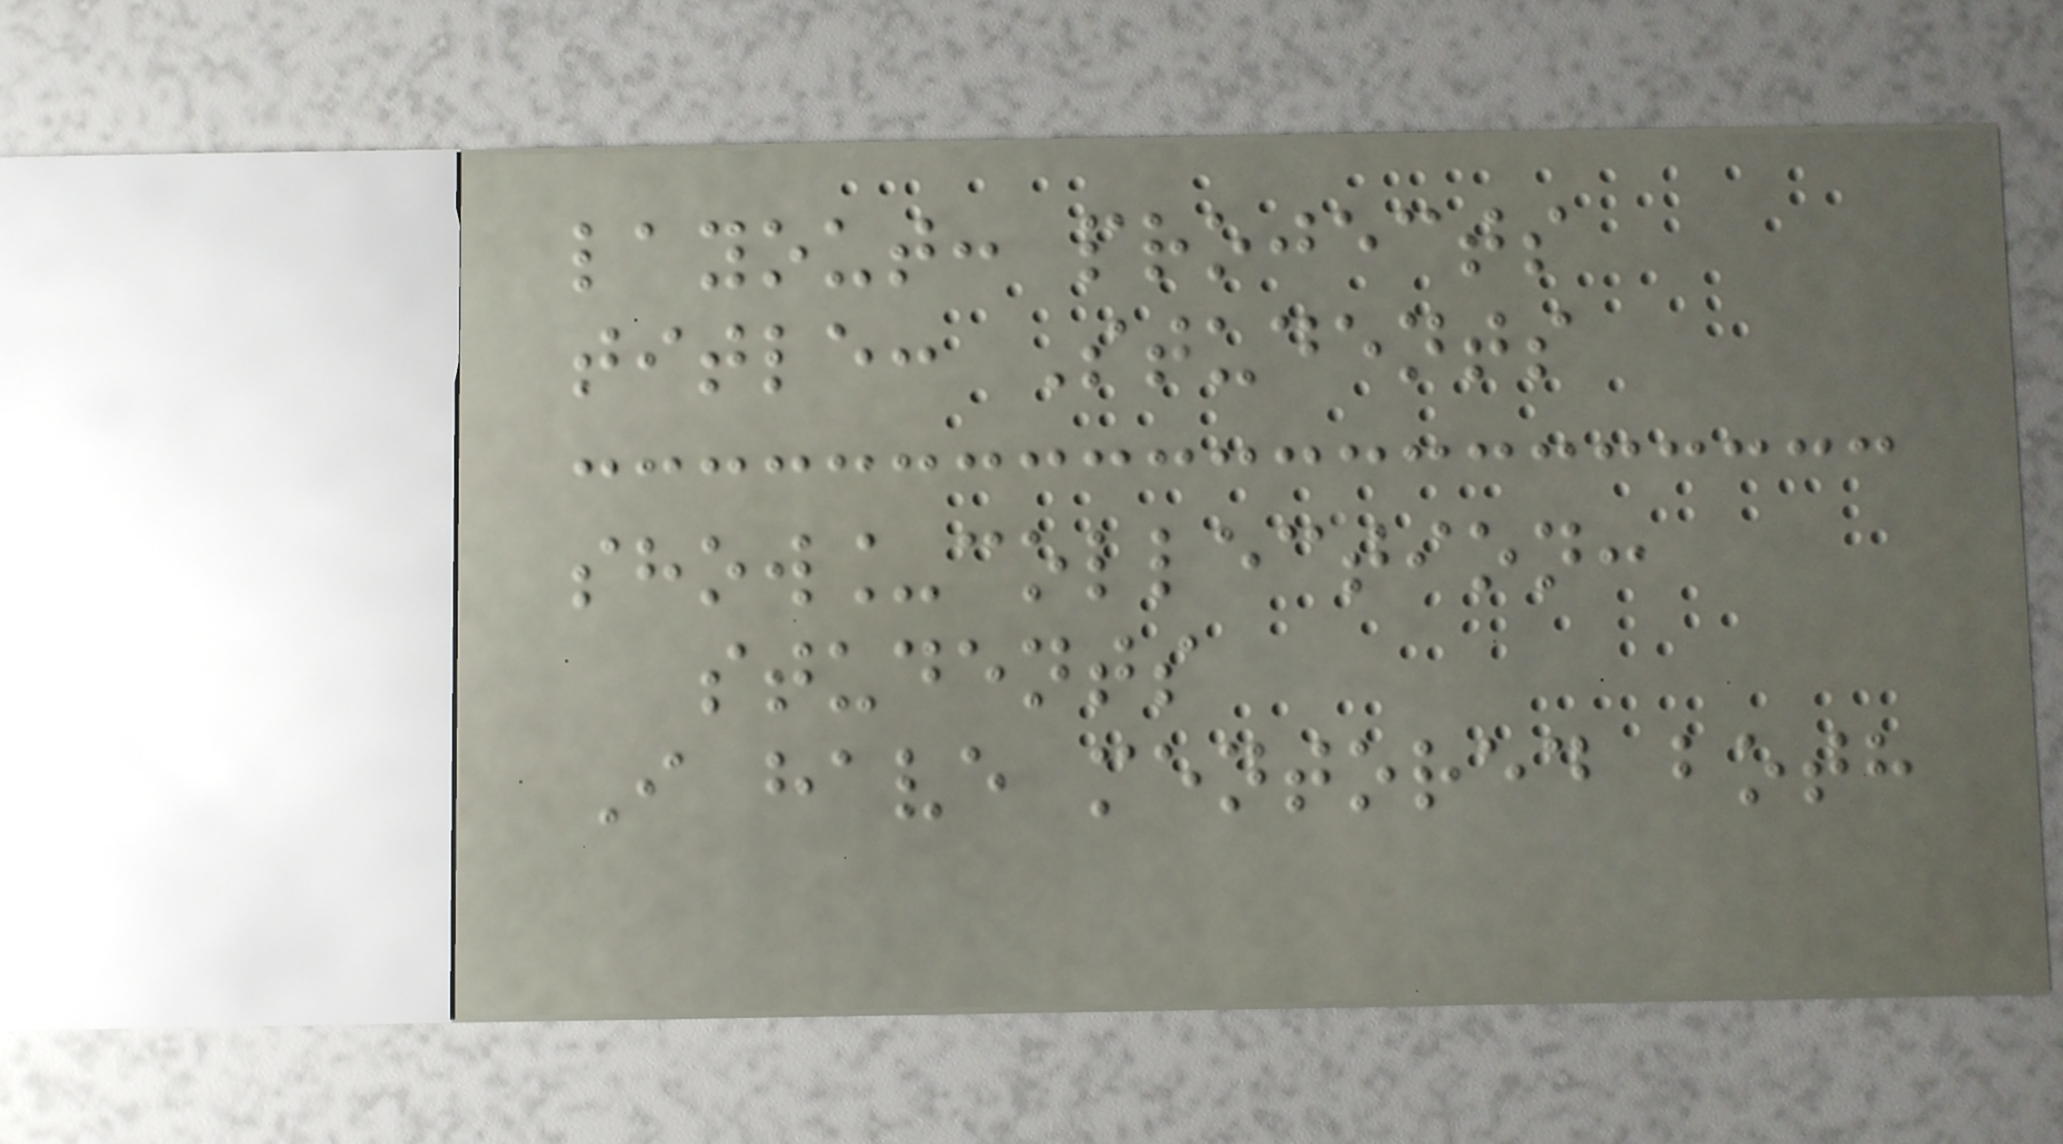layout: projects
title: Students
show_collection:
students
I have mentored both
